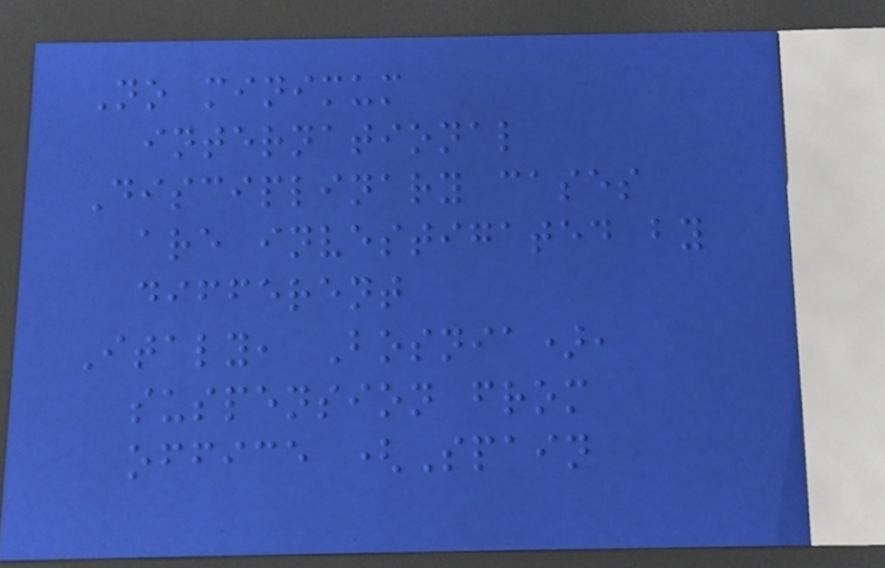No minimum
international
Disciplinary cases
are investigated by
different
Italy, Bosnia),
suspension from
office (Spain
